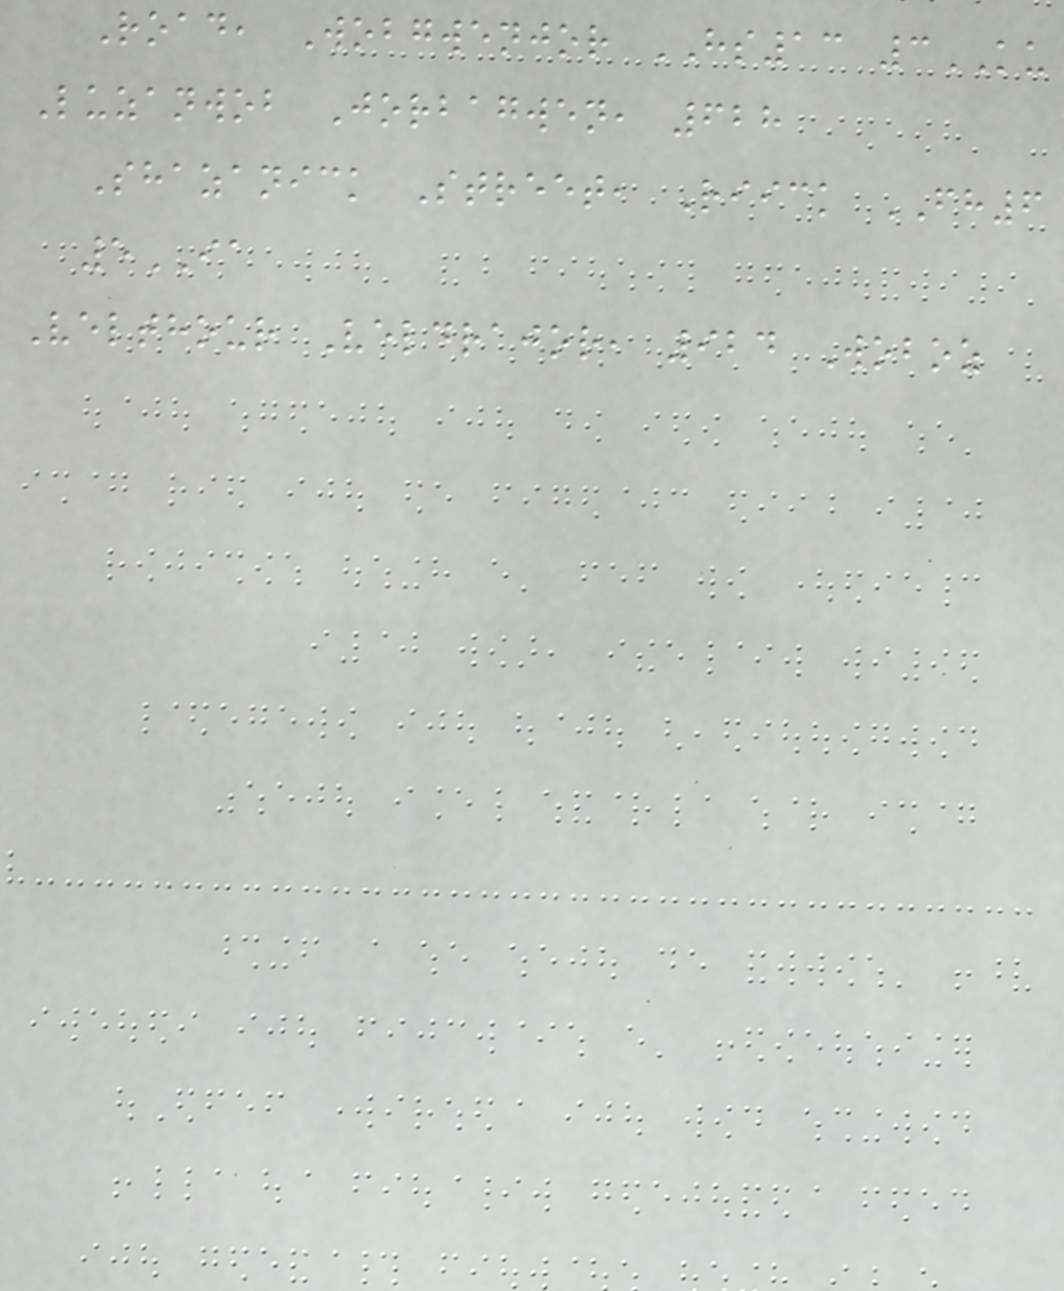Road, Wobgwenjor HS13 3KU
Luzanwob Jorbagwen, 628
Shazanick Street, Riick FH6
5IA
Velthour Veldrajor, 924 Woboz
